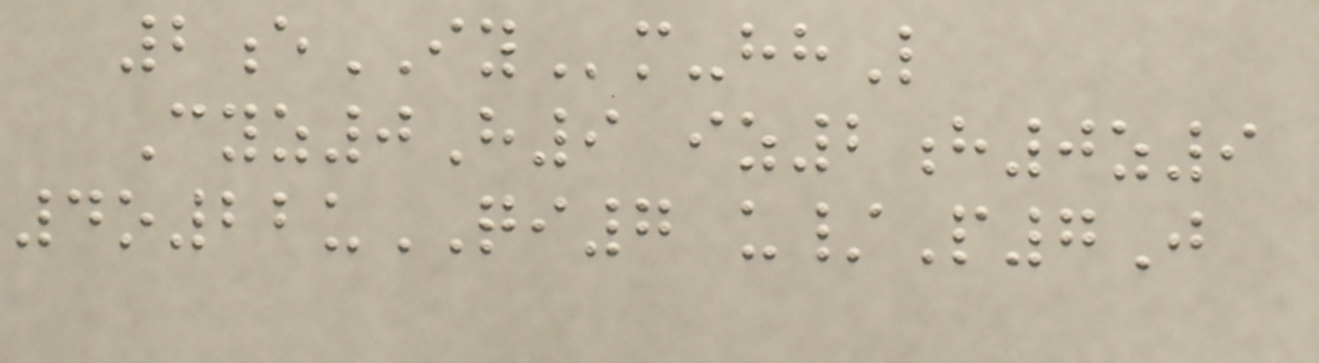2eIYm-hhL
Cyz0H9 iz2h0z9
4o22uQI7 u/P7J
